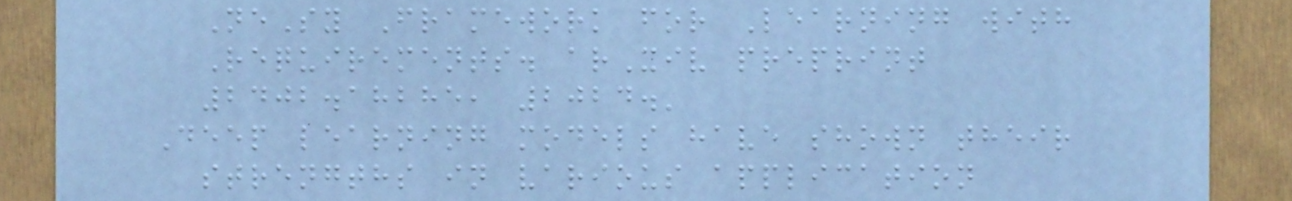NeSy Framework for Learning with
Requirements. arXiv preprint
2402.18285, 2024.'
Deep learning models have shown their
strengths in various application
